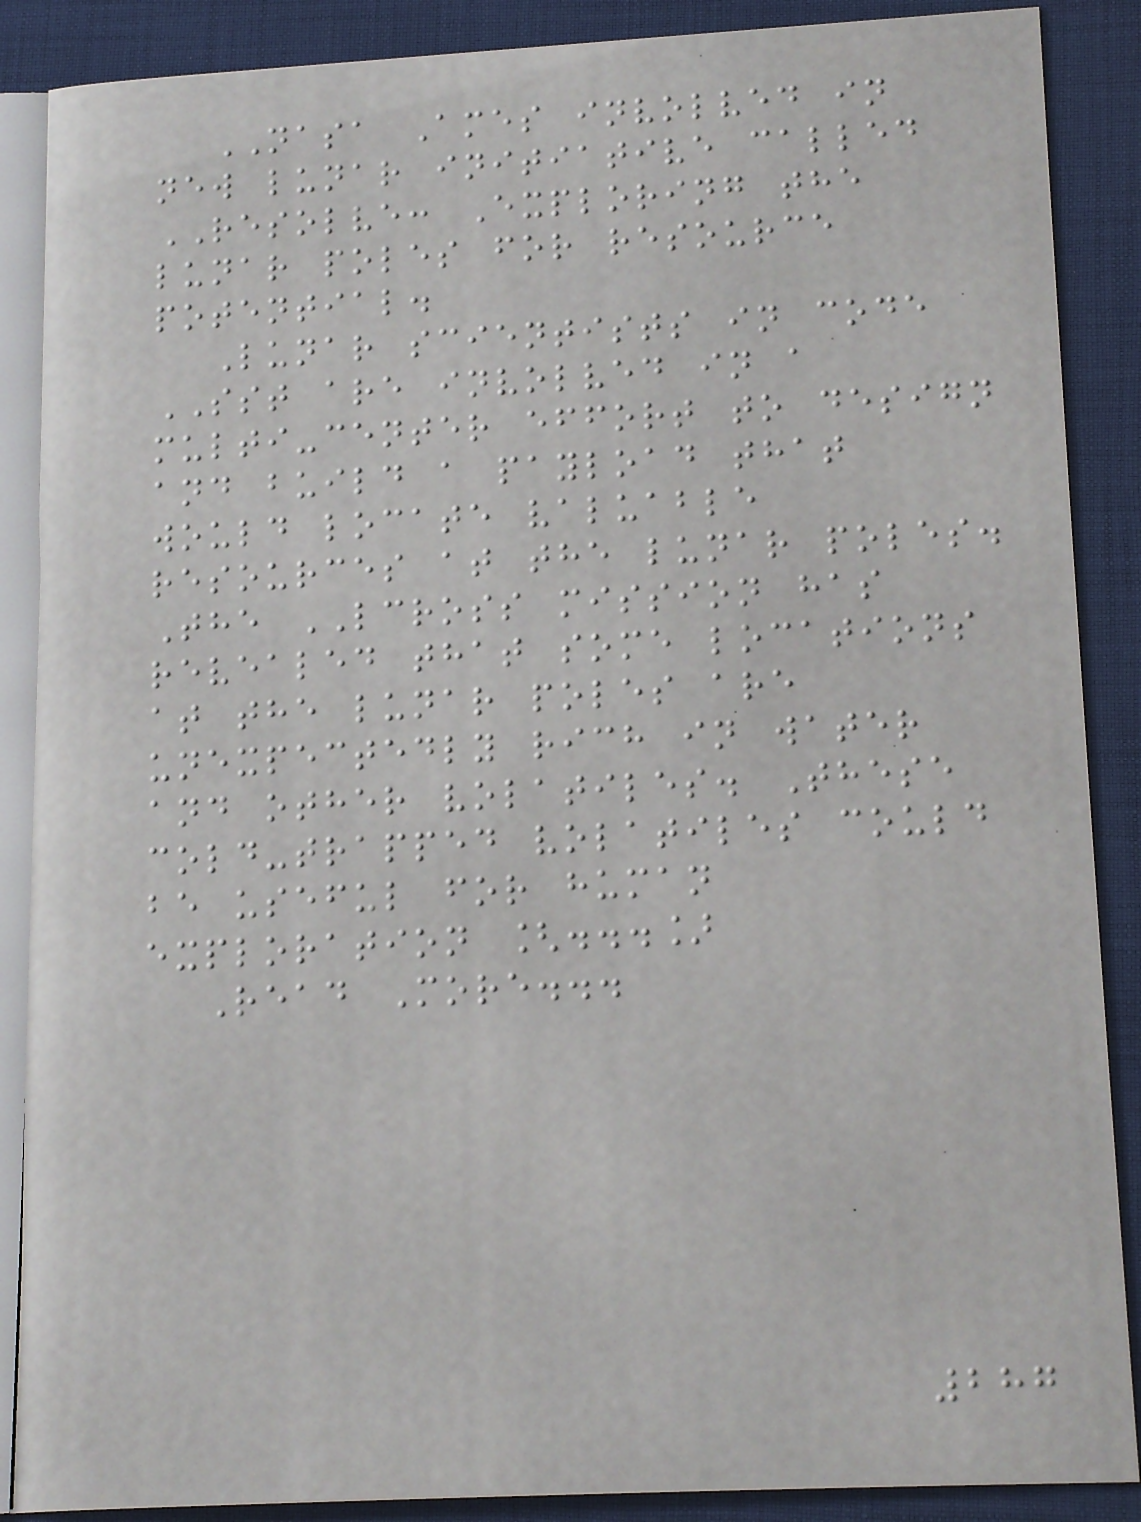NASA Ames involved in
new lunar initiative called
RESOLVE: Exploring the
lunar poles for resource
potential.
Lunar scientists in code
SST are involved in a
multi-center effort to design
and build a payload that
would locate valuable
resources at the lunar poles.
The LCROSS mission has
revealed that some locations
at the lunar poles are
unexpectedly rich in water
and other volatiles. These
cold-trapped volatiles could
be useful for human
exploration [...]
Read More...
287
